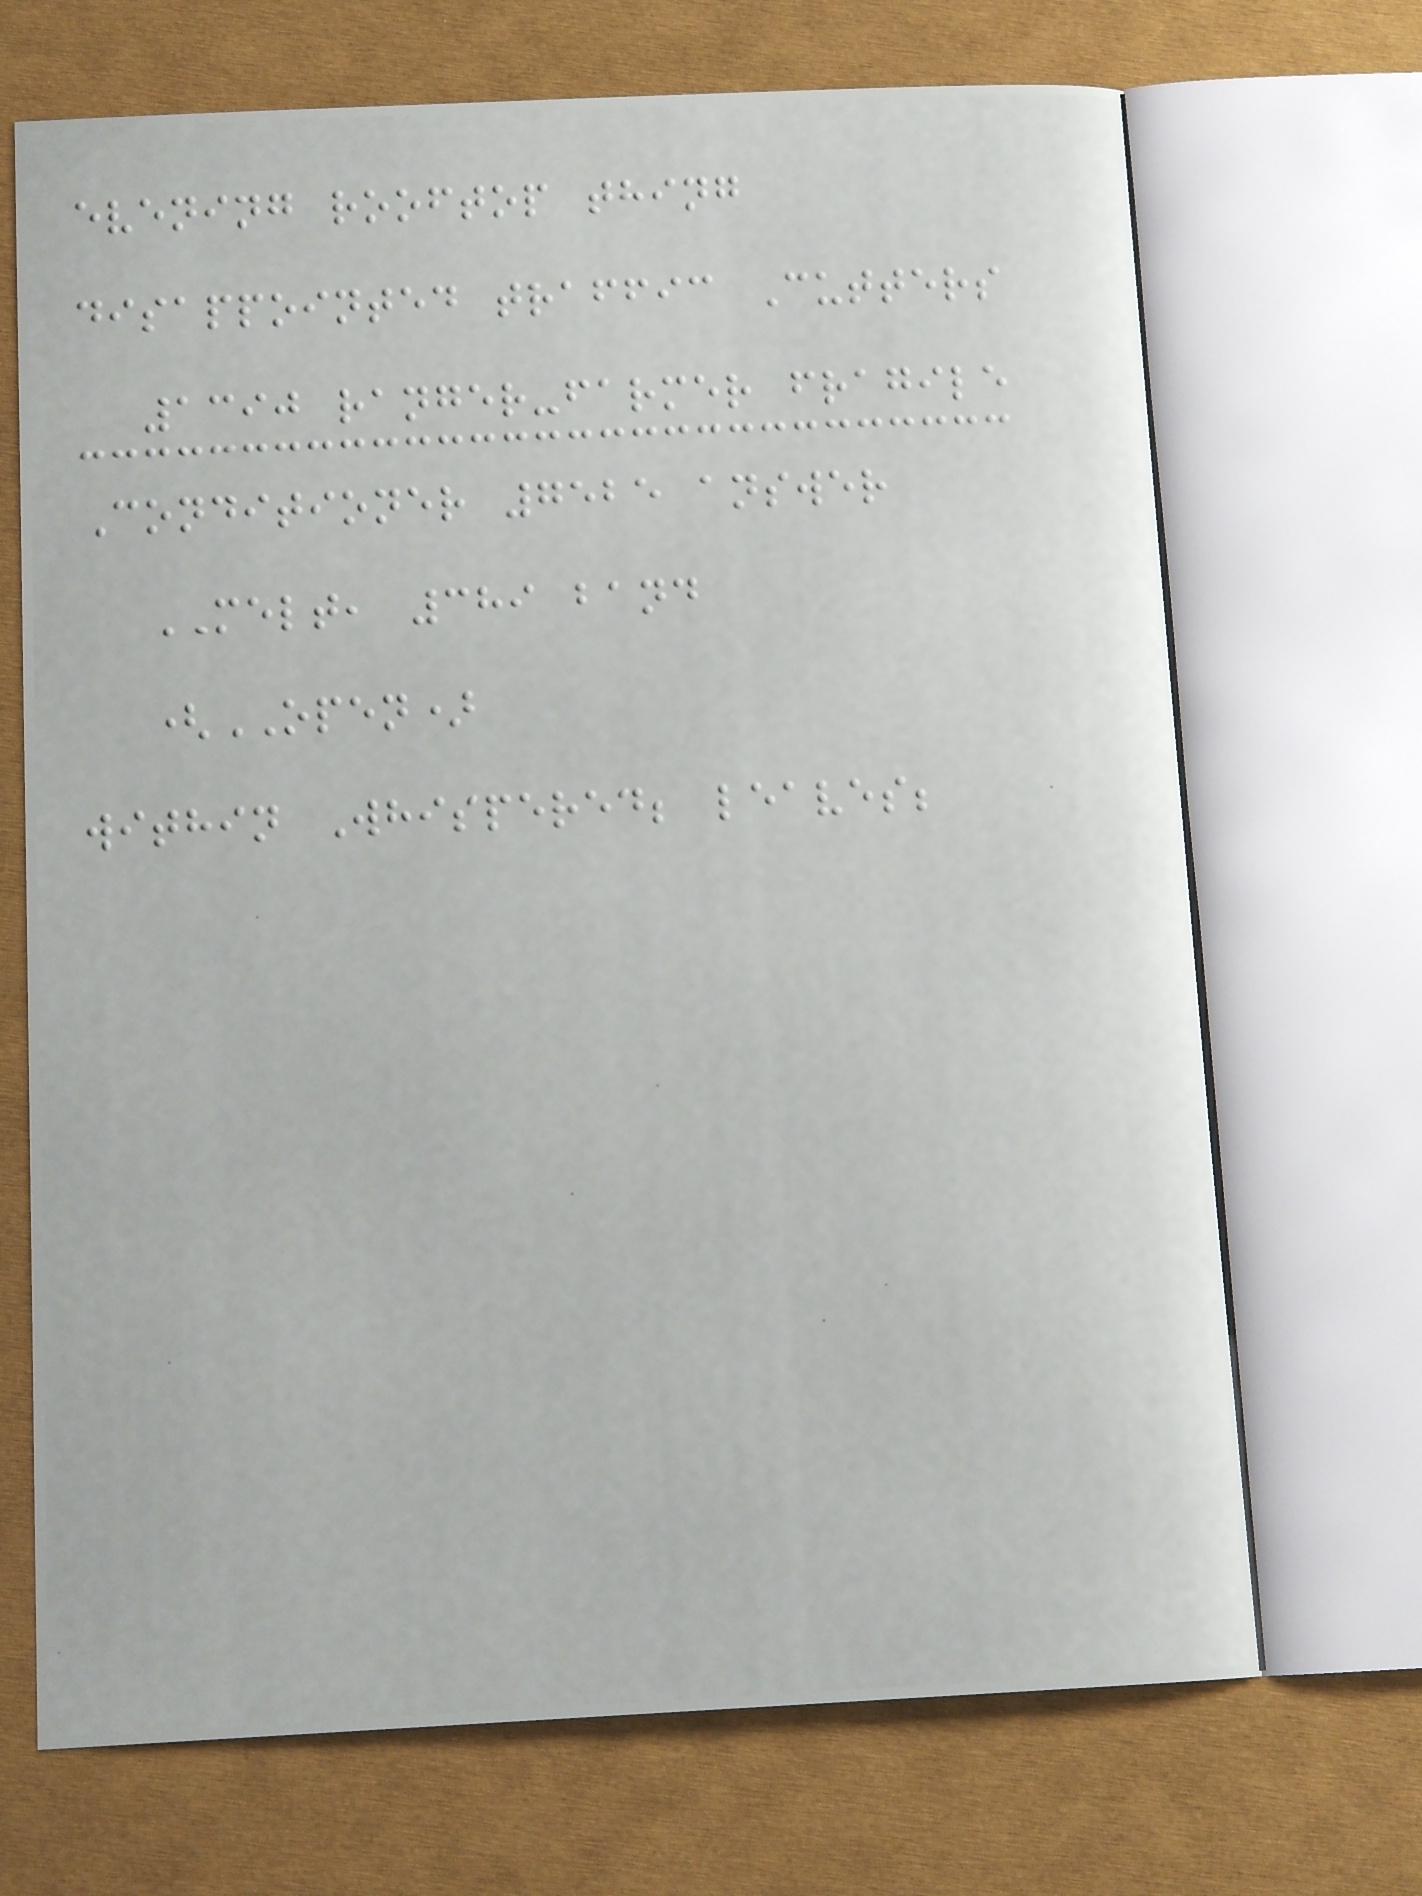evening rooftop thing
disappointed traffic Cutters
1390 ranger-farmer fragile
Conditioner 7525 answer
MELT, 389 band
(OPEN)
within Whispered; leaves;
